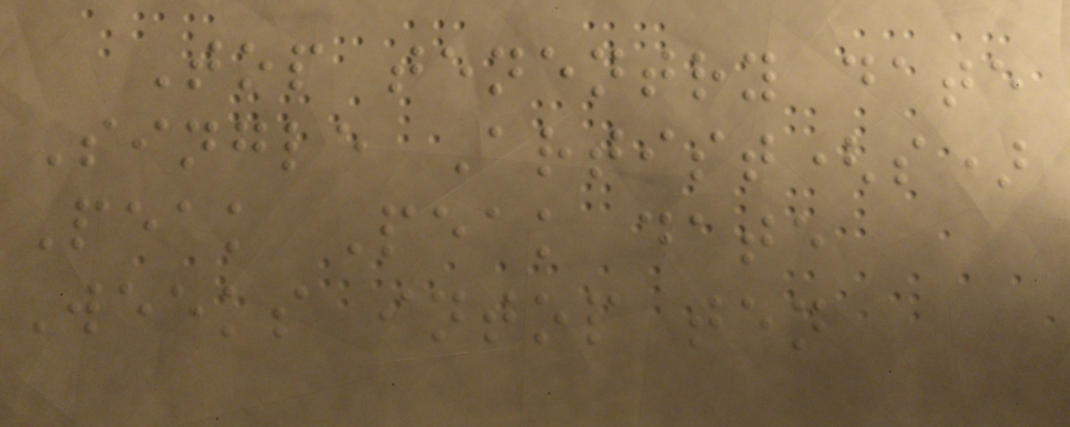Top tenentry date
Single Artist(s)
Peak Peak date
Weeks intop ten
